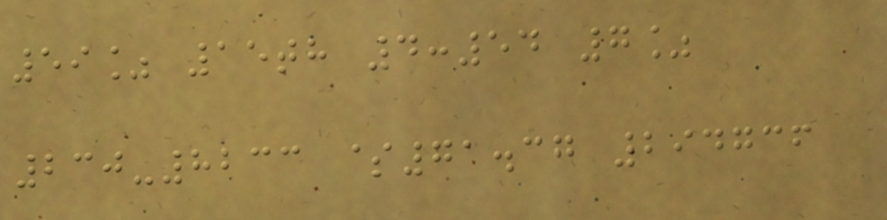59% 15th 4:54 7%
230-8233 $71.37 294736
